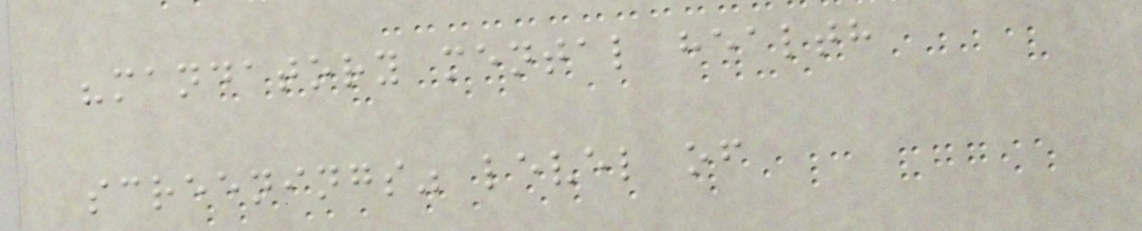"mandatory mental health
screenings" level of
